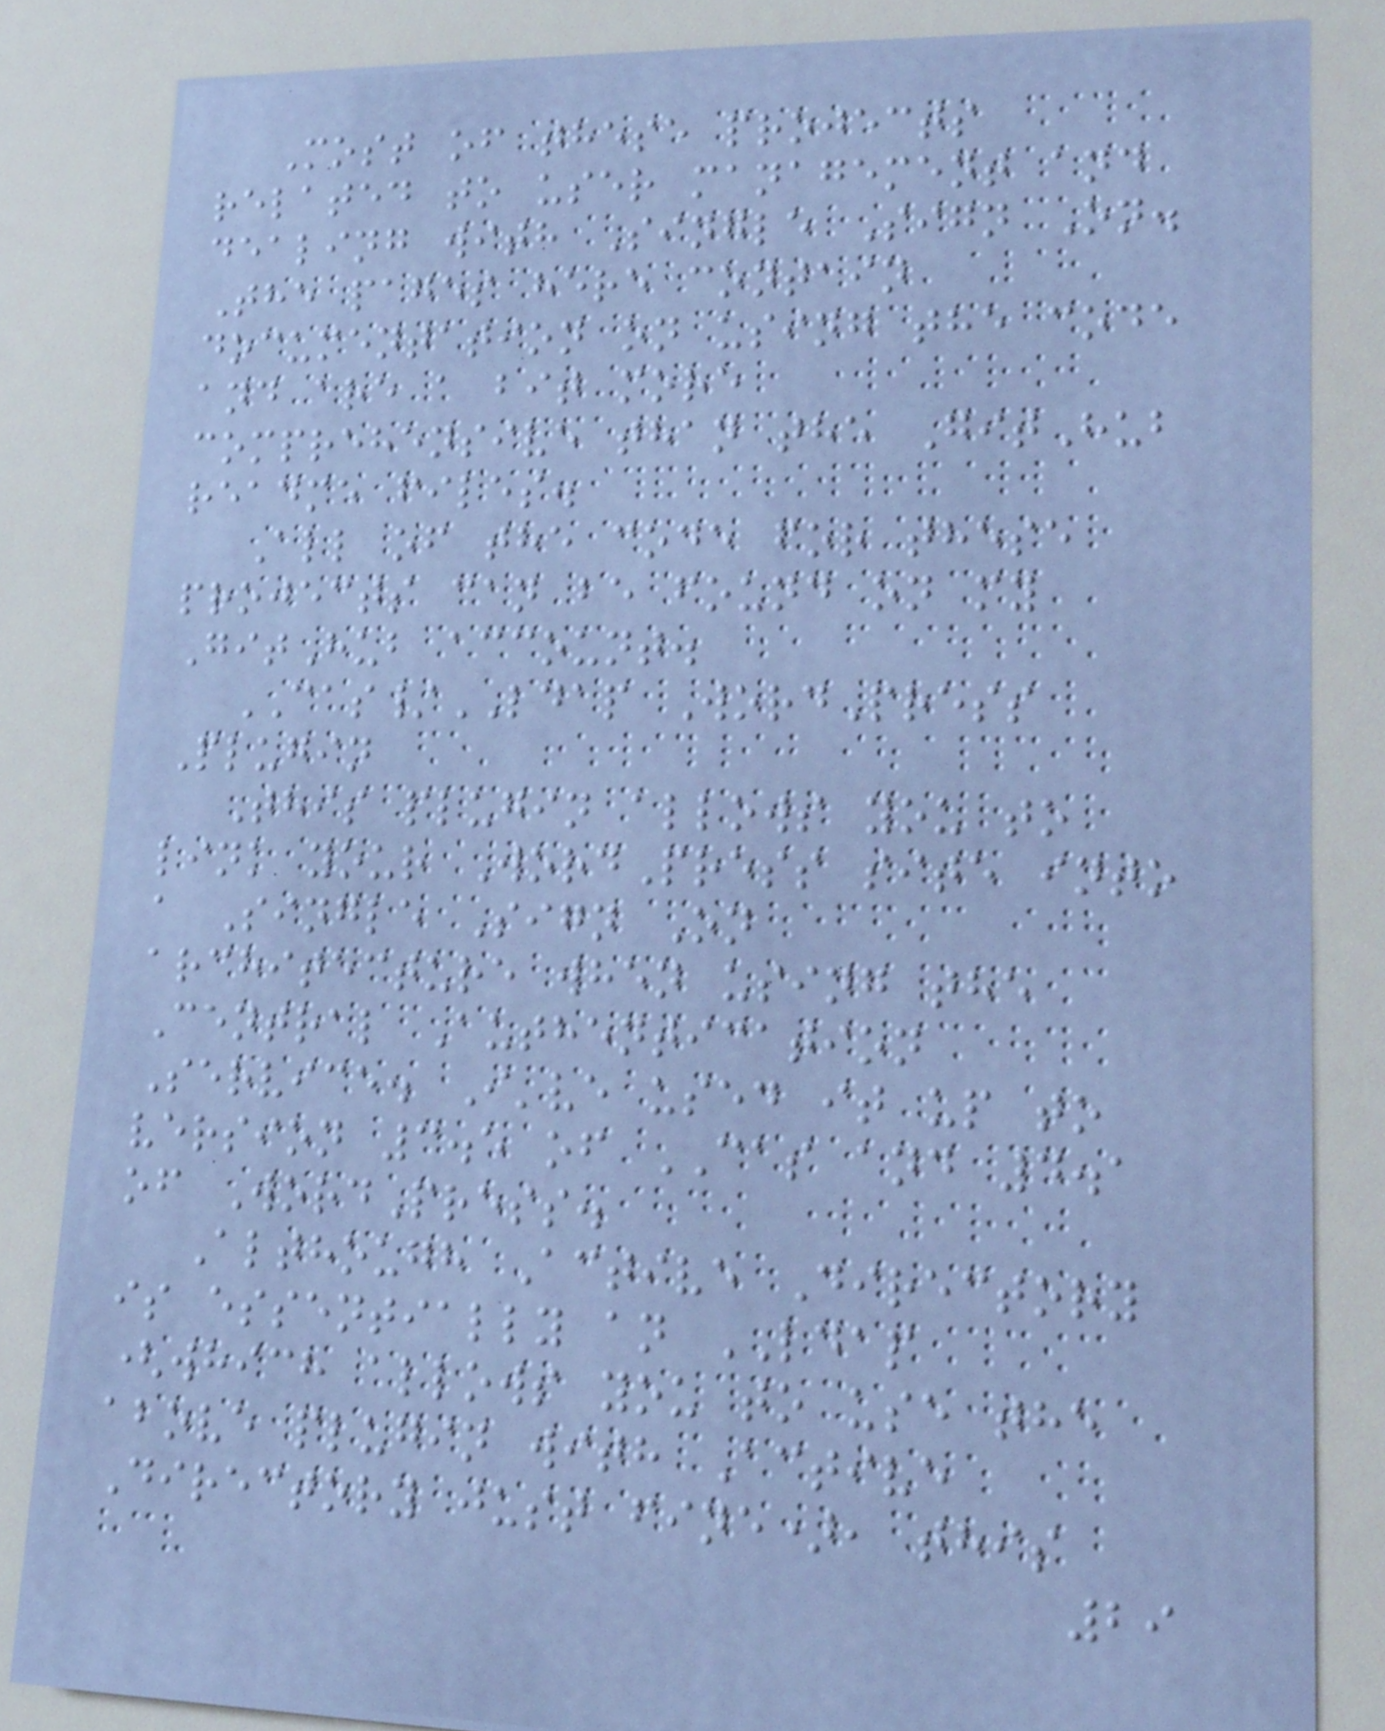Most of these projects
related to user management and
dealing with Single Sign On.
The pages here contain
documentation on using the code
and are a bit more
comprehensive than the GitHub
readme files.
All of the code for these
projects can be found on my
GitHub account.
CAS/LDAP WordPress
Plugin
This plugin allows you to
link your WordPress site into
a Single Sign On
architecture when using the
Central Authentication
Service. I've used it up to
version 3.5 of CAS and 4.1
of WordPress.
Although Active Directory
is essentially an LDAP
(which allows you to use the
above plugin with Active
Directory just fine), this
29
